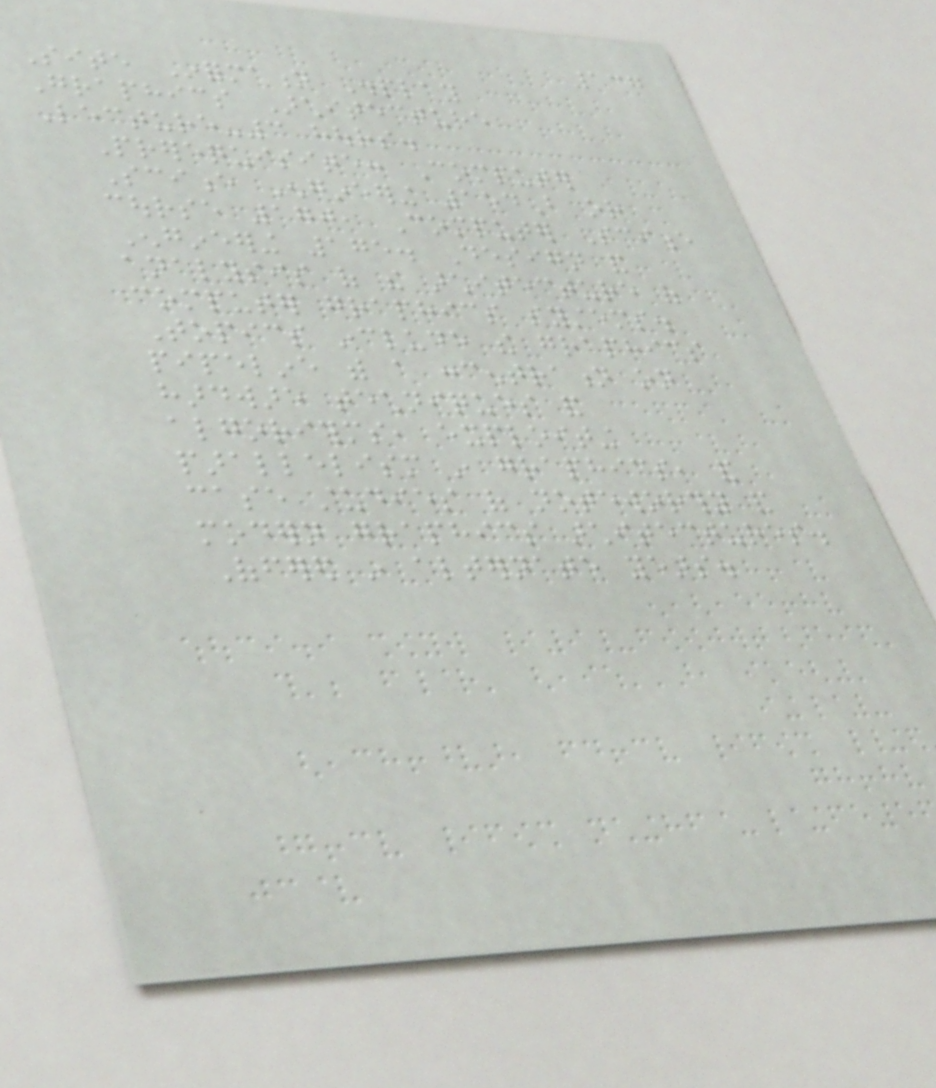137
Site Information Display
Graphics Architecture
Lecture-3 hours.
Prerequisite: Computer
Science Engineering 154B or
course 170, Computer Science
Engineering 175. Design and
analysis of the architecture of
computer graphics systems.
Topics include the graphics
pipeline with a concentration on
hardware techniques and
algorithms, exploiting
parallelism in graphics, and
case studies of noteworthy and
modern graphics architectures.
Offered in alternate years.
